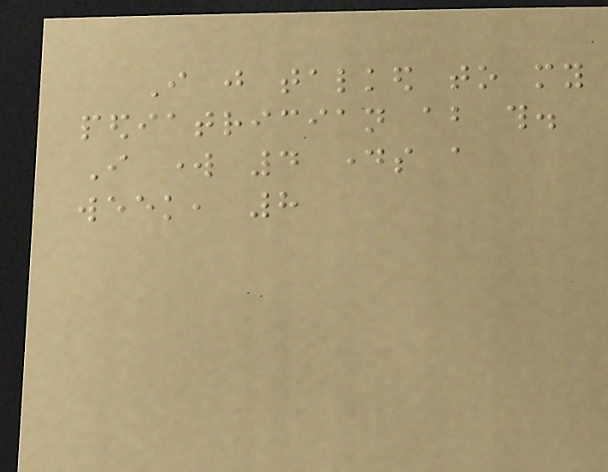I just talked to my
pediatrician about this.
I work 4 days a
week, 8
